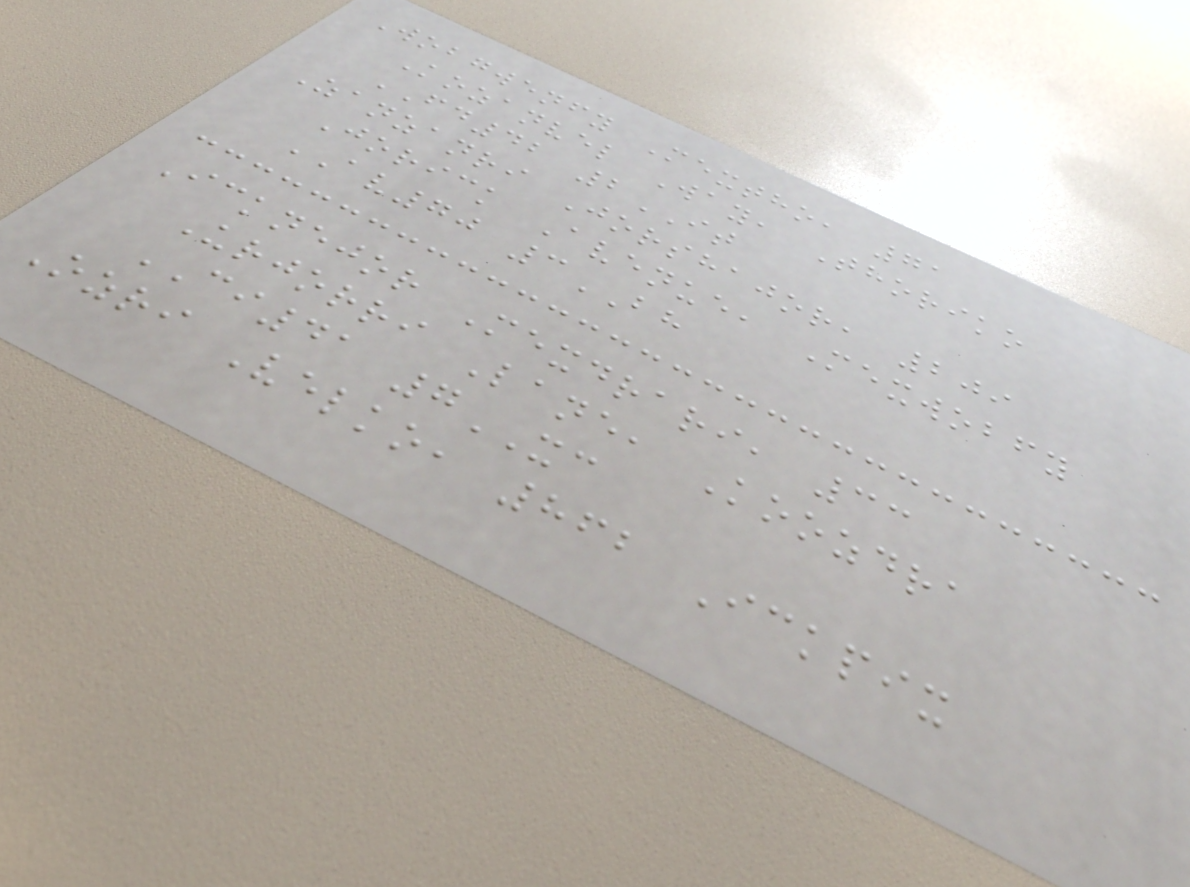Wobgwenfy Mextho, 71
Kozanvel Way, Thoriko
FD42 2IT
Zanzanri Jorshajor, 209
Jorick Avenue, Mexwobfy
AV70 3BH
Icknejor Mexdrari, 33
Urjorri Lane, Koozdra
CI41 7XC
Ozri Velko, 862 Ickpix
